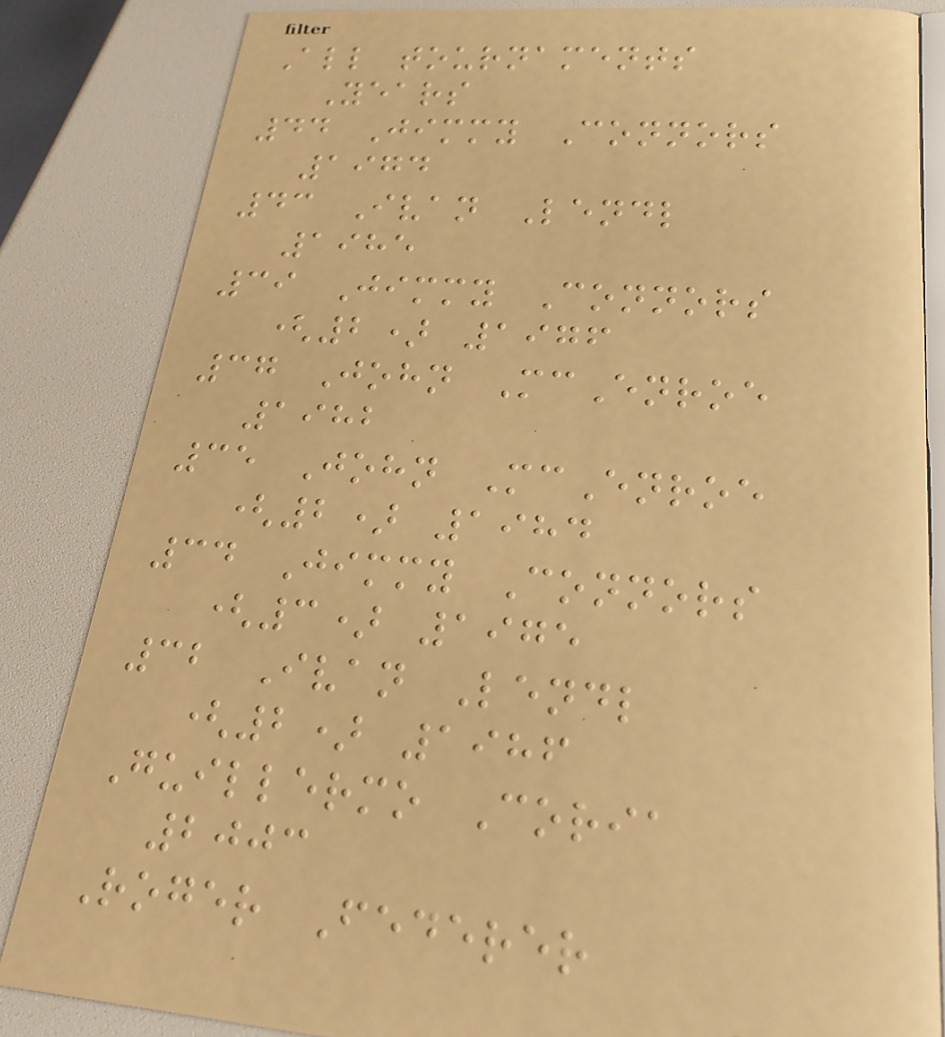All tournaments
Years
44 Jimmy Connors
1974
43 Ivan Lendl
1985
39 Jimmy Connors
(2) 1976
37 John McEnroe
1982
35 John McEnroe
(2) 1984
34 Jimmy Connors
(3) 1975
32 Ivan Lendl
(2) 1986
Guillermo Coria
2003
Roger Federer
